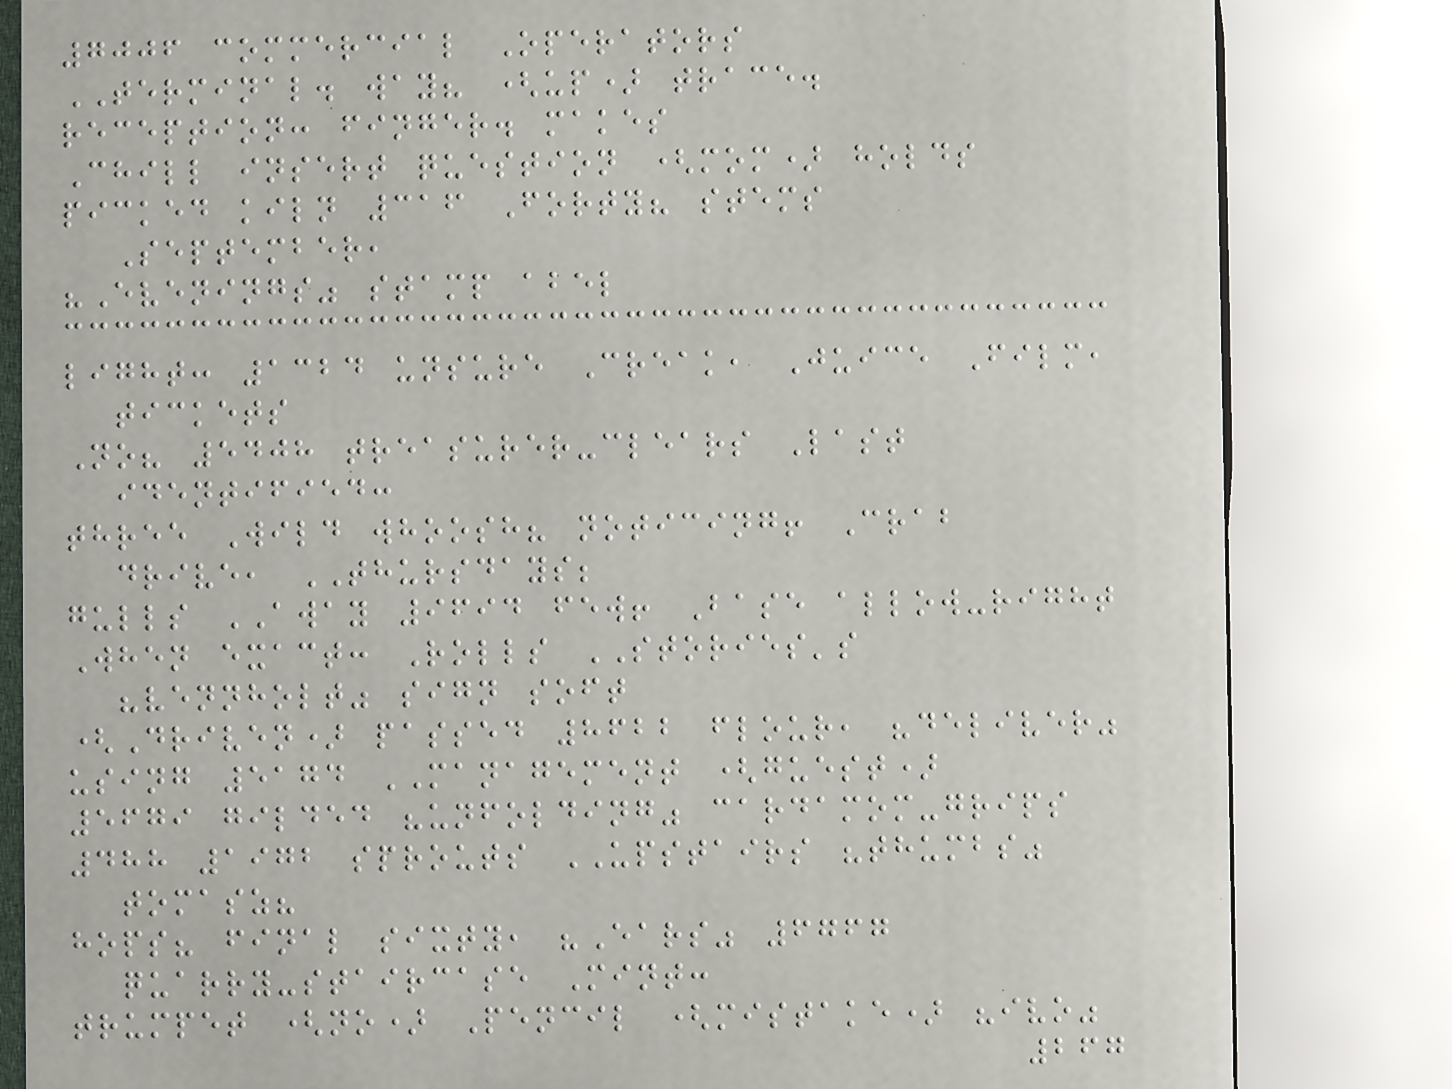7006 commercial Operators
TERMINAL. way? (up) trace.
reception: finger. makes
Chill insert question (mom) holds
picked kiln 316 Forty? stems
September,
"Evenings" stamp abel
light: 1324 unsure Creak, Juice Film,
tickets
No? 5408 treasurer-clears Last
identified:
three Wild whoosh? noticing! Crab
drive, THURSDAYS;
gulls AWAY 9694 few! Base allow-right
When exact: Rolls STORIES's
"vennholt" sign soft
(Driven) passed 8622 flour, "deliver"
using 5174 MANAGEMENT (guest)
5679 gilded "unfolding" cardamom-grips
488 1972 sprouts UPSTAIRS "thumbs"
tomasz?
hops? final sixty, "Ears" 6767
quarry-staircase Mint:
trumpet (no) Pencil (mistake) "ivo"
267
